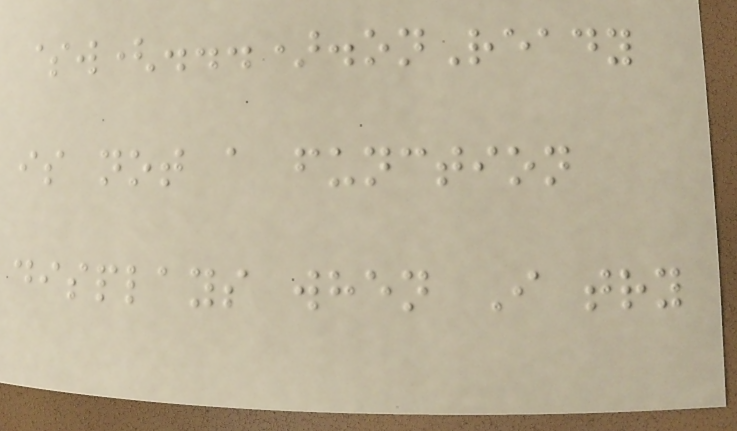$w(...).onReady
is not a function
displays when I try
